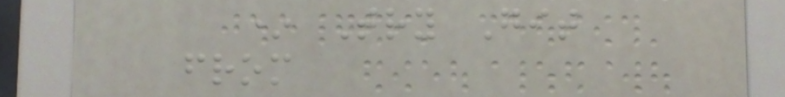* Try Git
from
